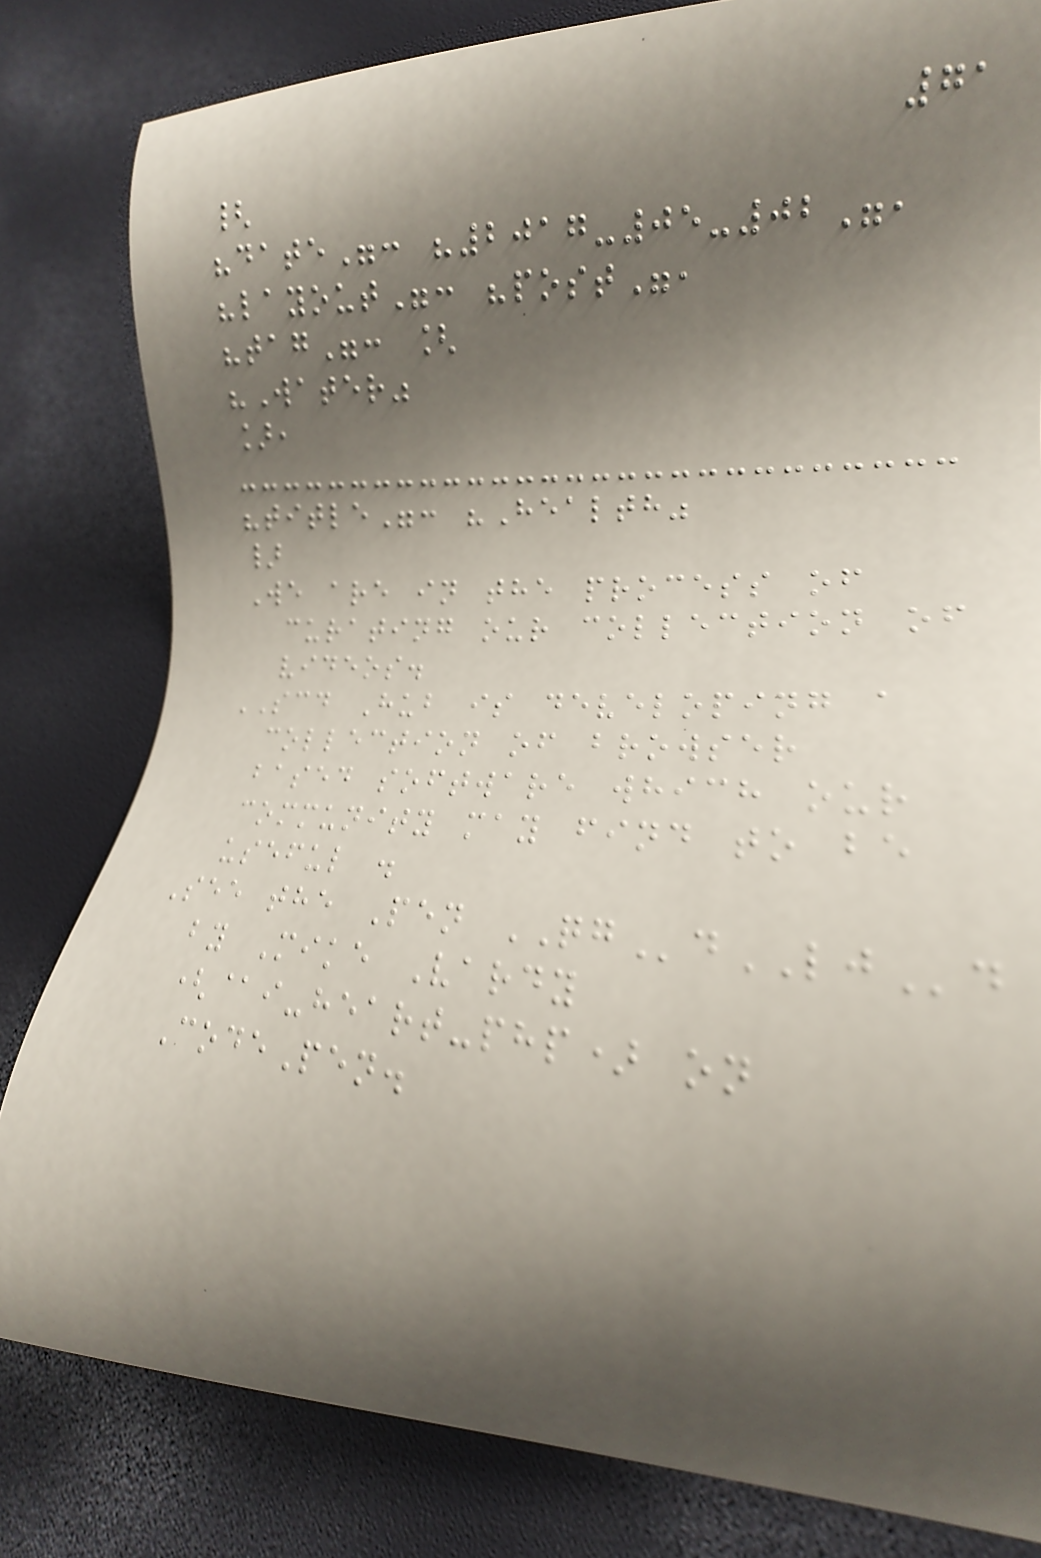71
{
"date": "2017-05-02",
"layout": "post",
"tag": [
"Water"
],
"title": "Health"
}
We are in the process of
curating our collection of
videos.
SCD Hub is developing a
collection of browser
based software which our
community may find to be
useful .
See the Pen QGdLJd
by Mike Vardy
(@i-heart-php) on
CodePen.
